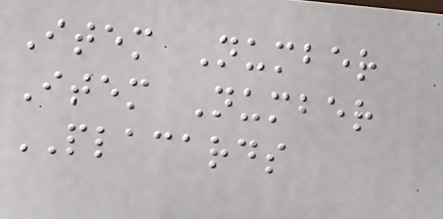Item Number
Item Number
PLACARDS
